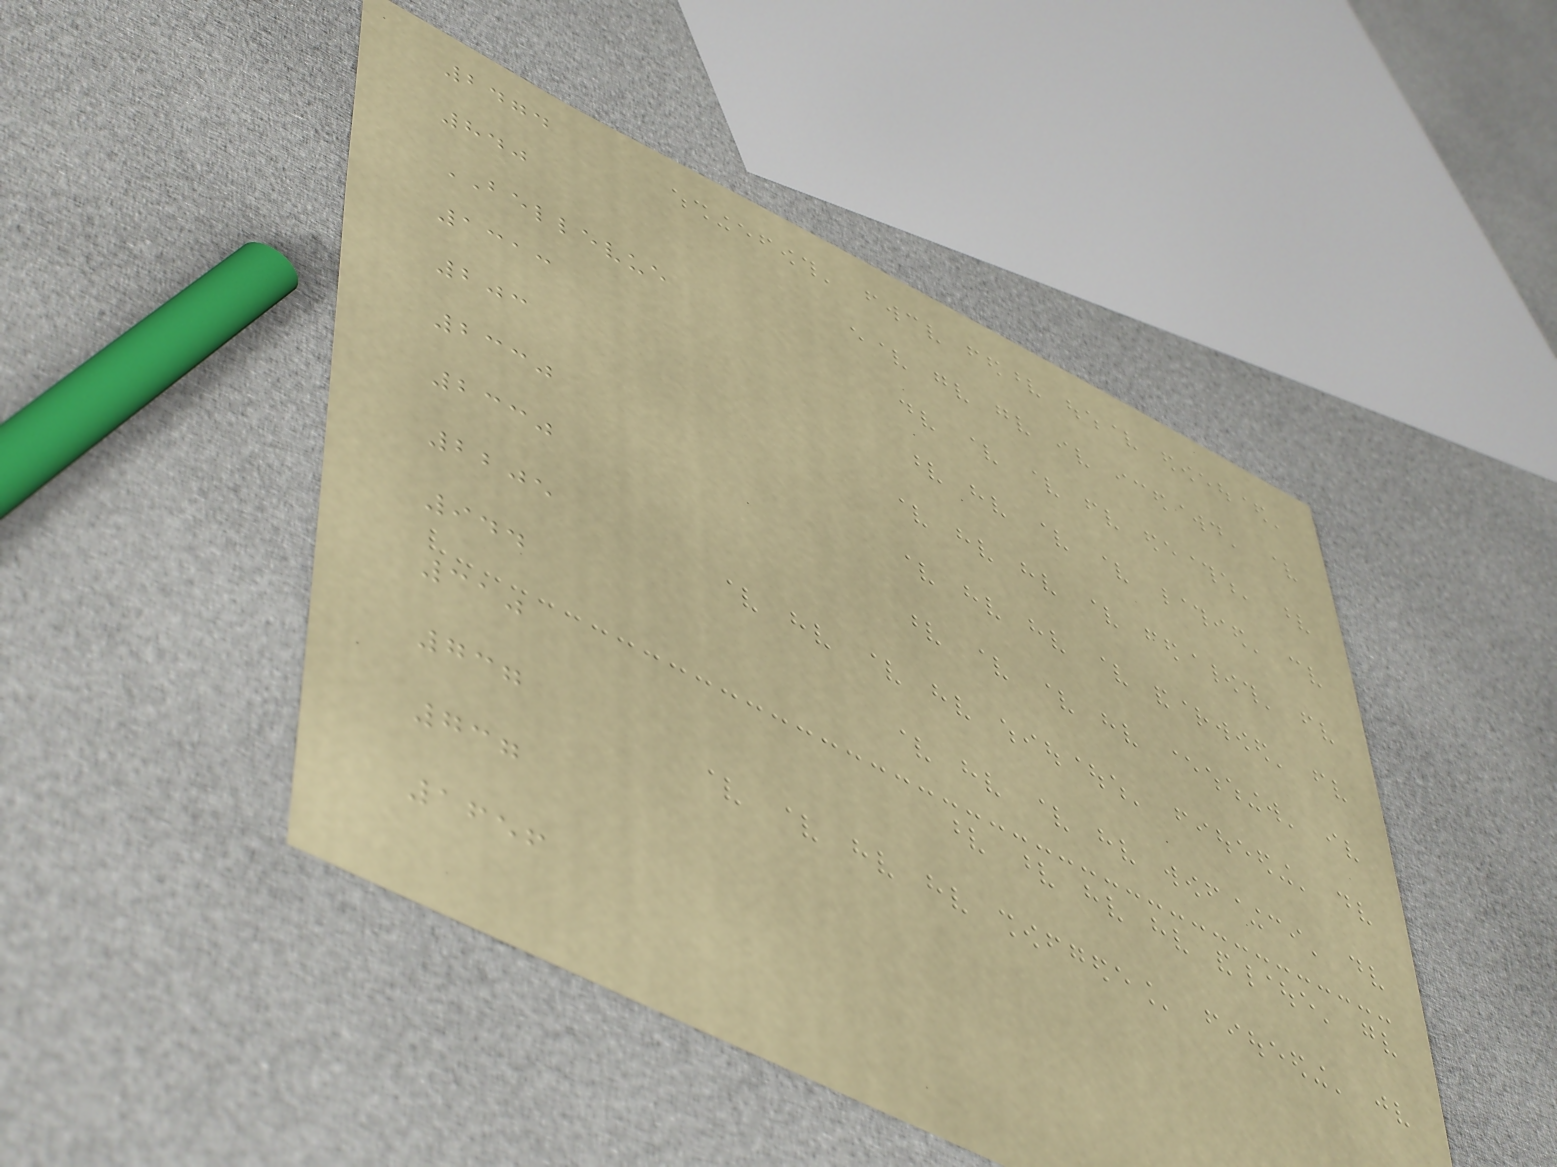2474
840
BELLEVUE
1313
203
2330
2330
2205
944
310
737
737
1656
